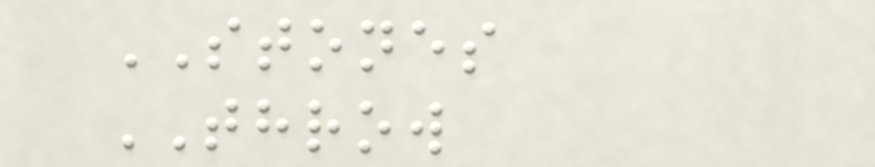STONES
THROW
